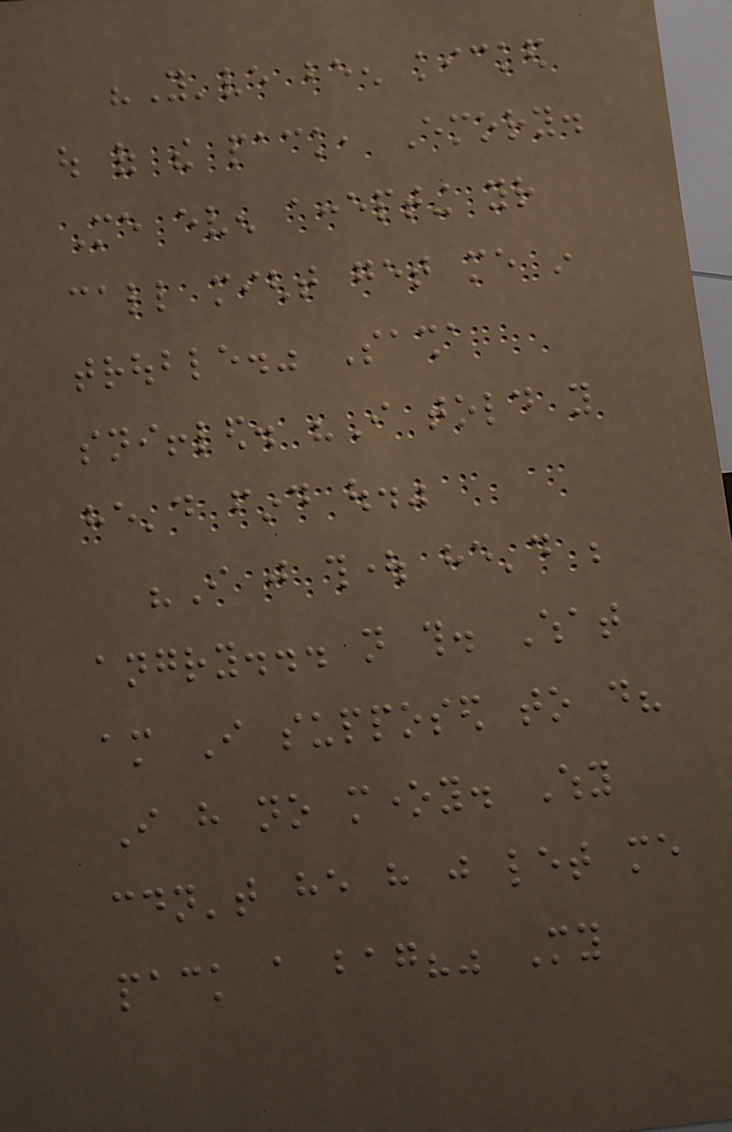"You've been kicked
out of the pack, Emory.
Me even accepting your
call might get me in
trouble." Sasha
sniffled. "I told you
he'd find out."
"I just thought he'd be
angry... not this. What
am I supposed to do?
I have no money. Why
couldn't he have just let me
pack a bag?" My
